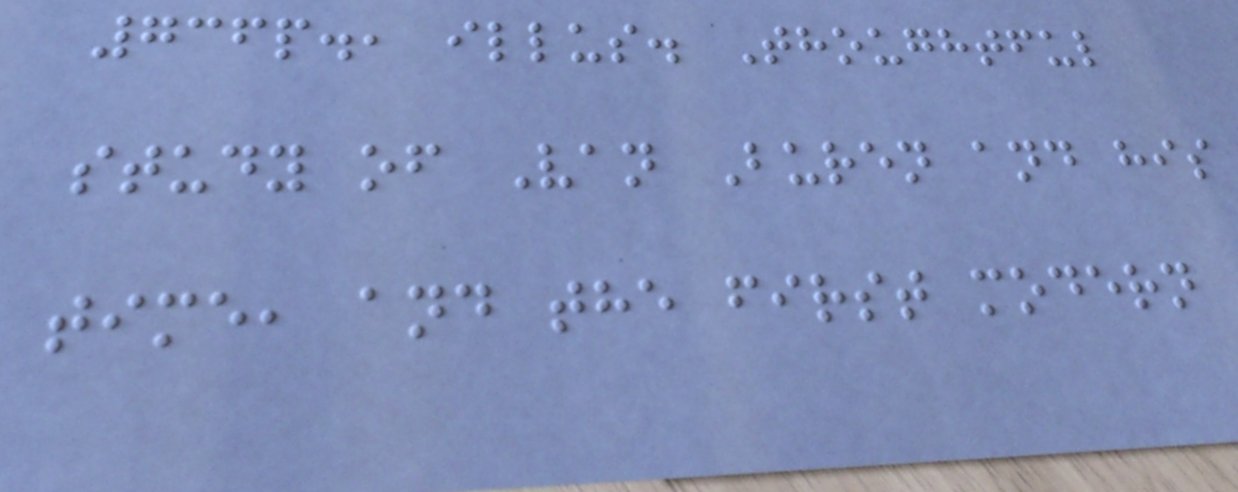736p., illus. Thoughtful
study of Van Buren and his
time, and the first modern
